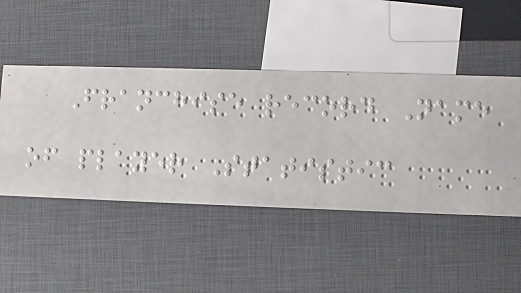Franchise record Name
of player Statistic
